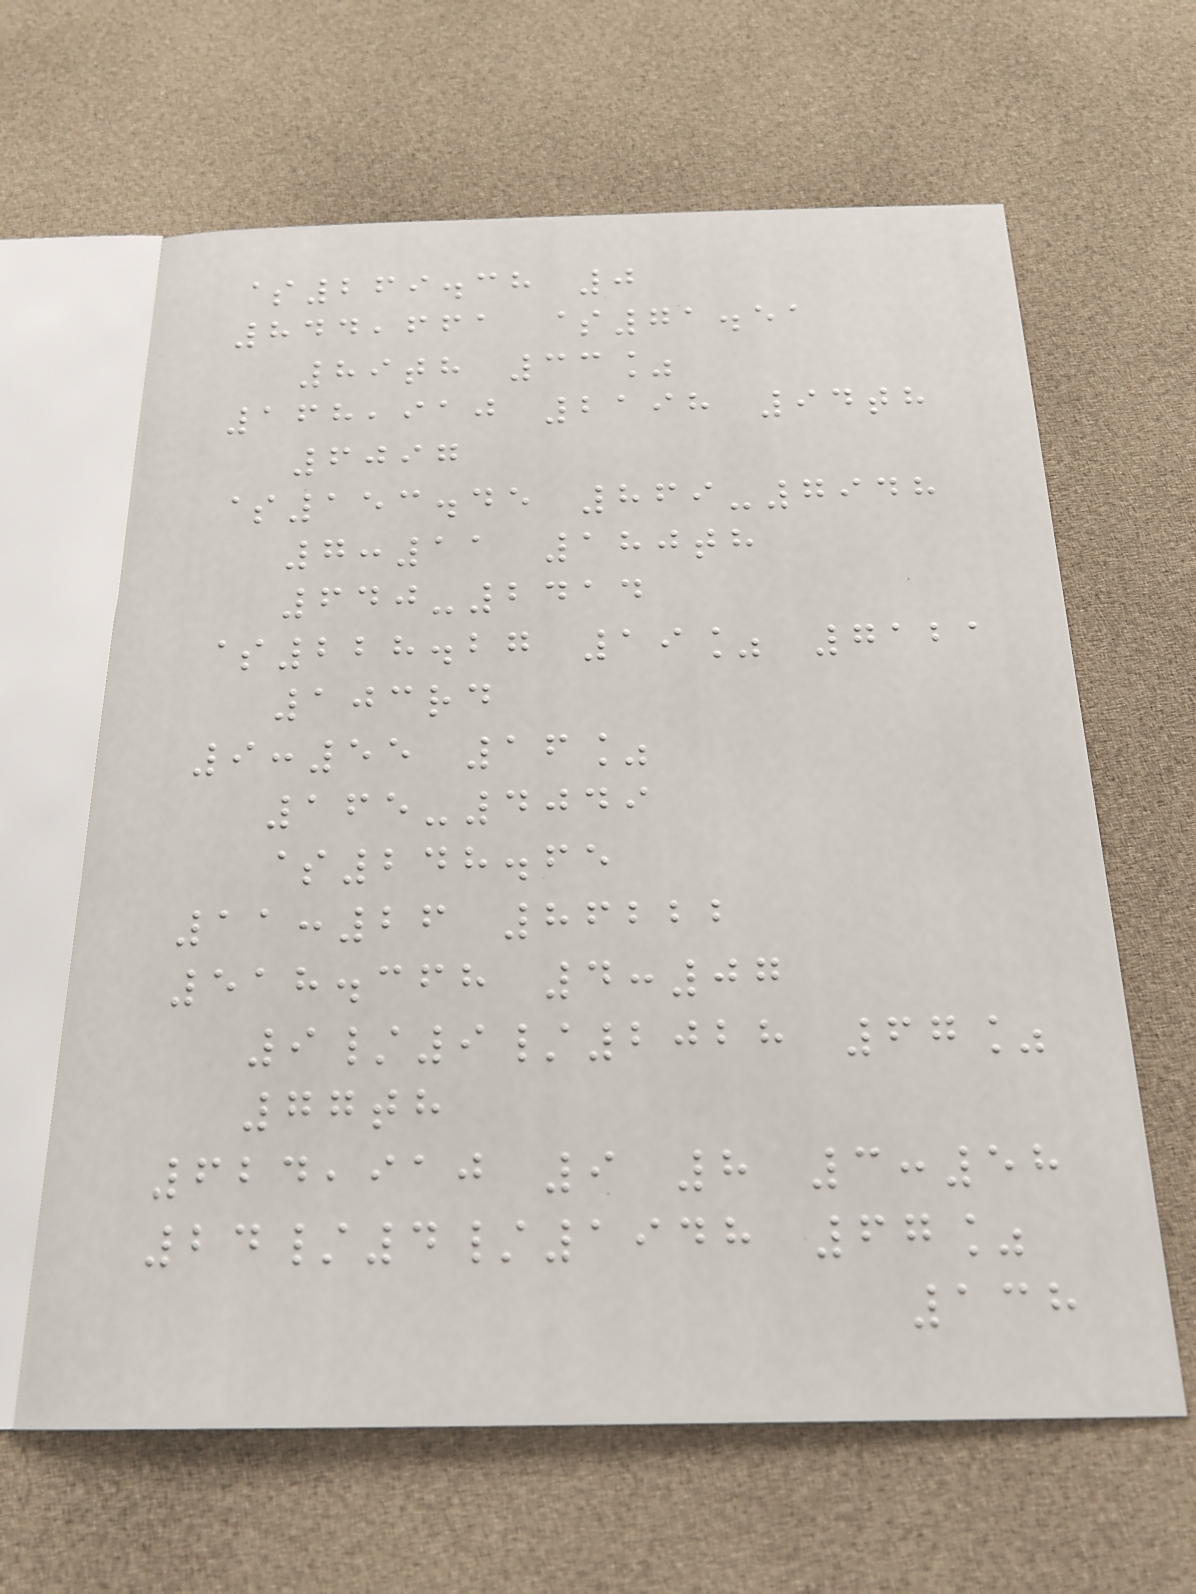$269.38 0
844,661 $71.51
89th 33%
168,910 2198 94th
6097
$153.45 869-7948
7:11 180th
640-2414
$228.27 19% 7121
103rd
9:55 16%
165-4049
$248.65
11:26 86222
518.368 4:07
9/9/2028 67%
77th
624,910 9 8 3:58
24/4/1948 67%
138
